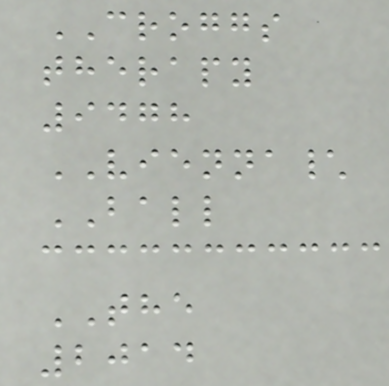CROGGS
therapy
9478
VIENNA\
BALL
THE
2014
